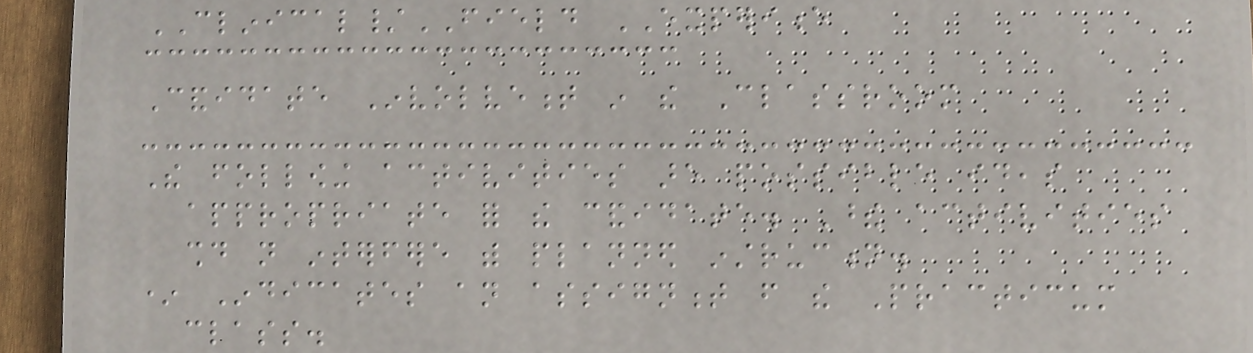CLINICAL/FIELD EXPERIENCE
Candidate Involvement in the Classroom
The following activities are possible ideas
appropriate for the candidate. These activities
should not interfere with planned instruction.
* Indicates an assignment from the Practicum
class.
